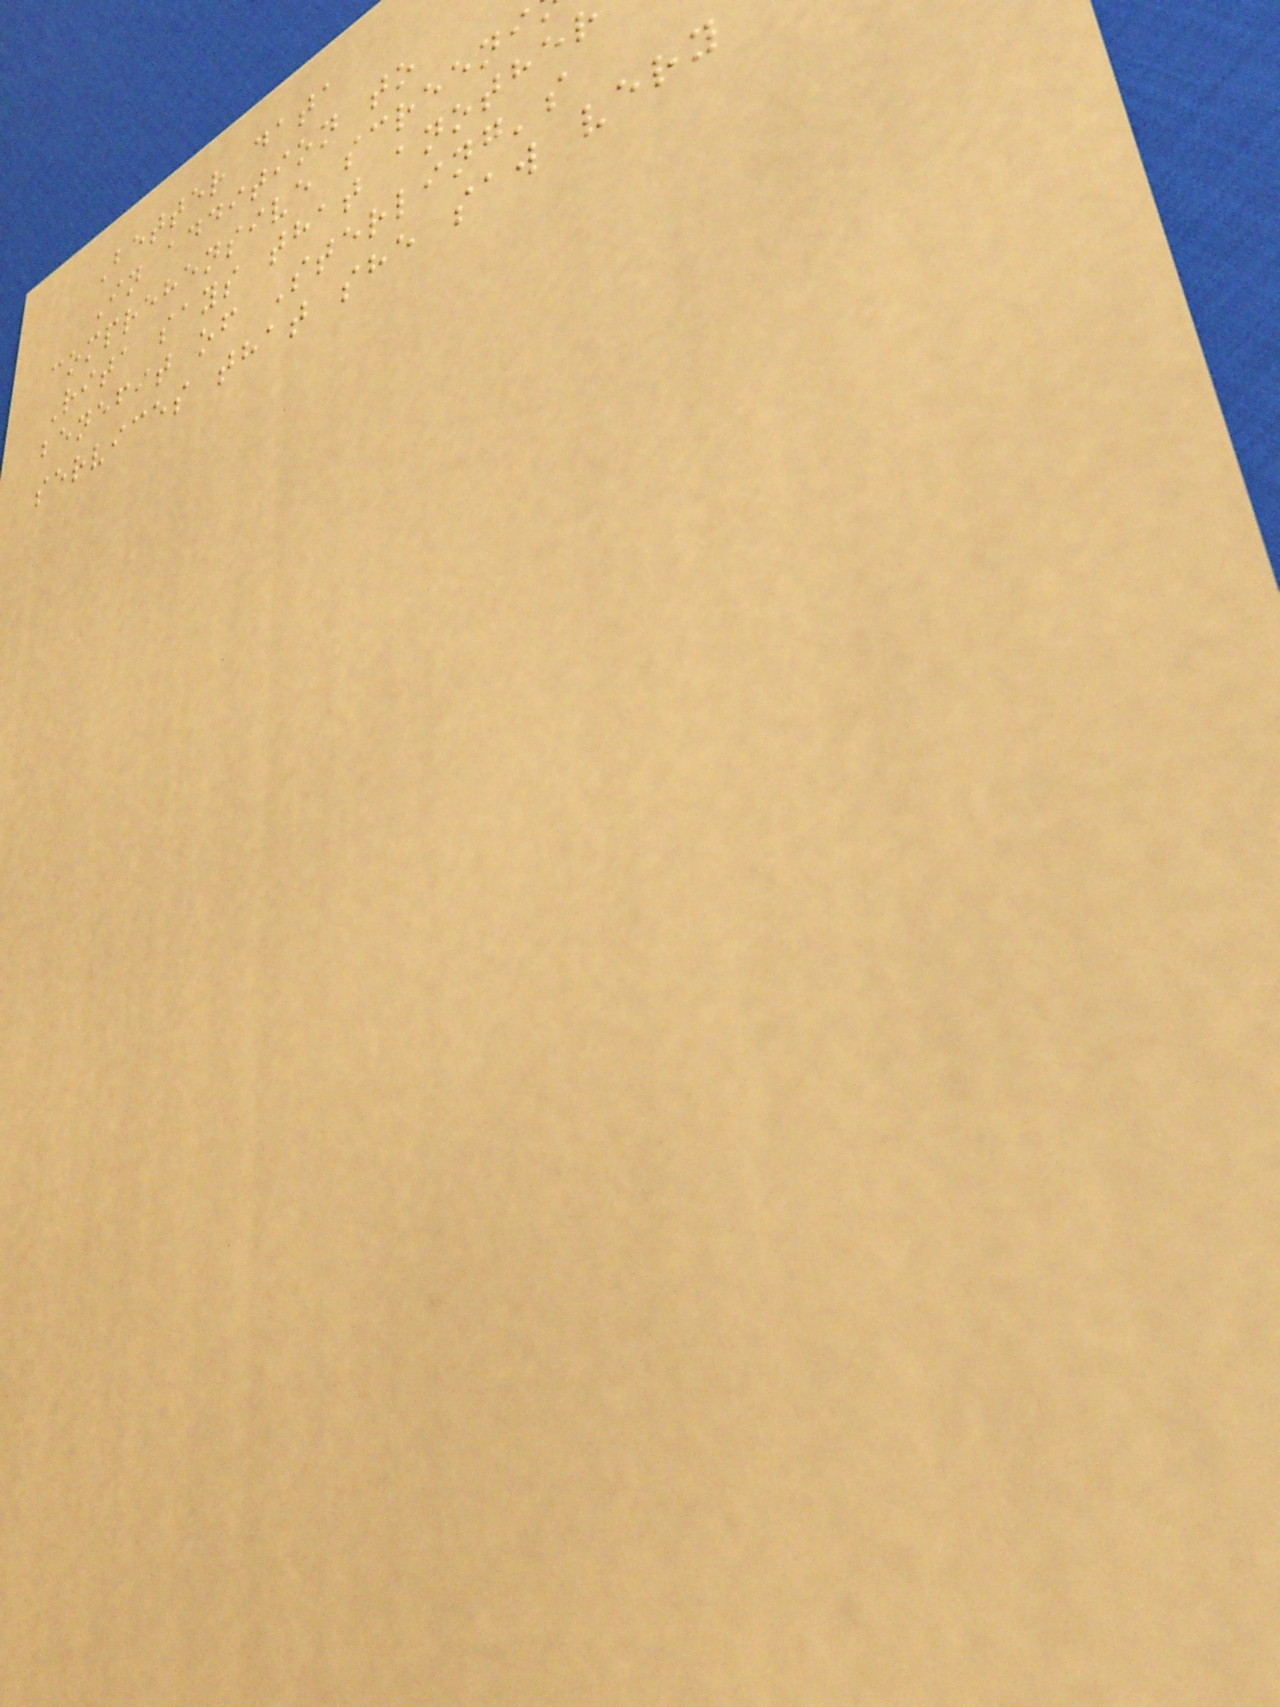Better data
In addition to
comprehensive screeni
Rita says that another
benefit of Sterling's
services that she saw very
